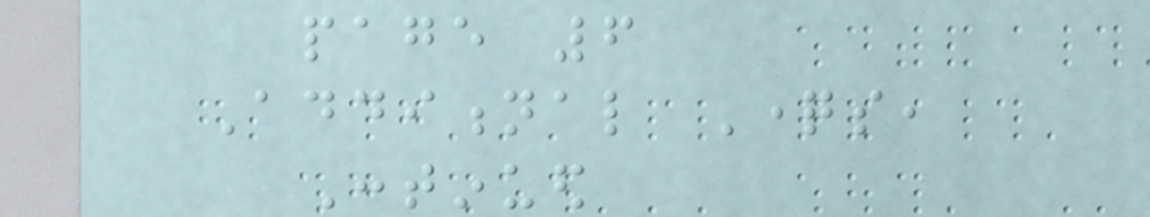page 6
Additional Questions,
Continued
